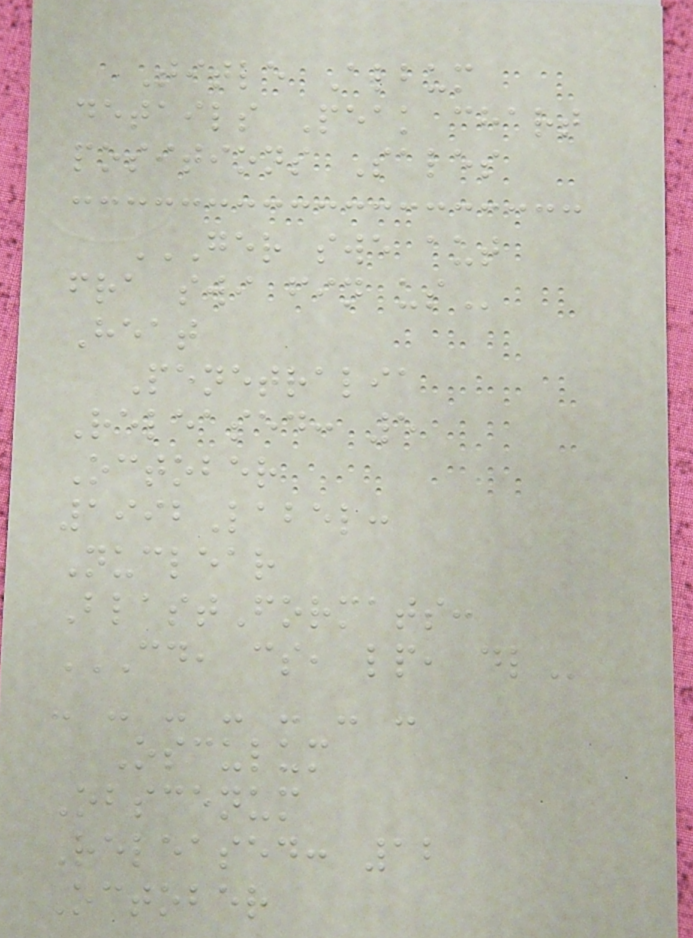Title Album
details Peak chart
positions Sales
GER SWE AUT
FRA SWI FIN US
Heat
Penetralia
Released: 5
October
1992Label:
Nuclear
BlastFormats:
CD, CS, LP, DL
- - - - - - -
Osculum
Obscenum
Released: 12
October
